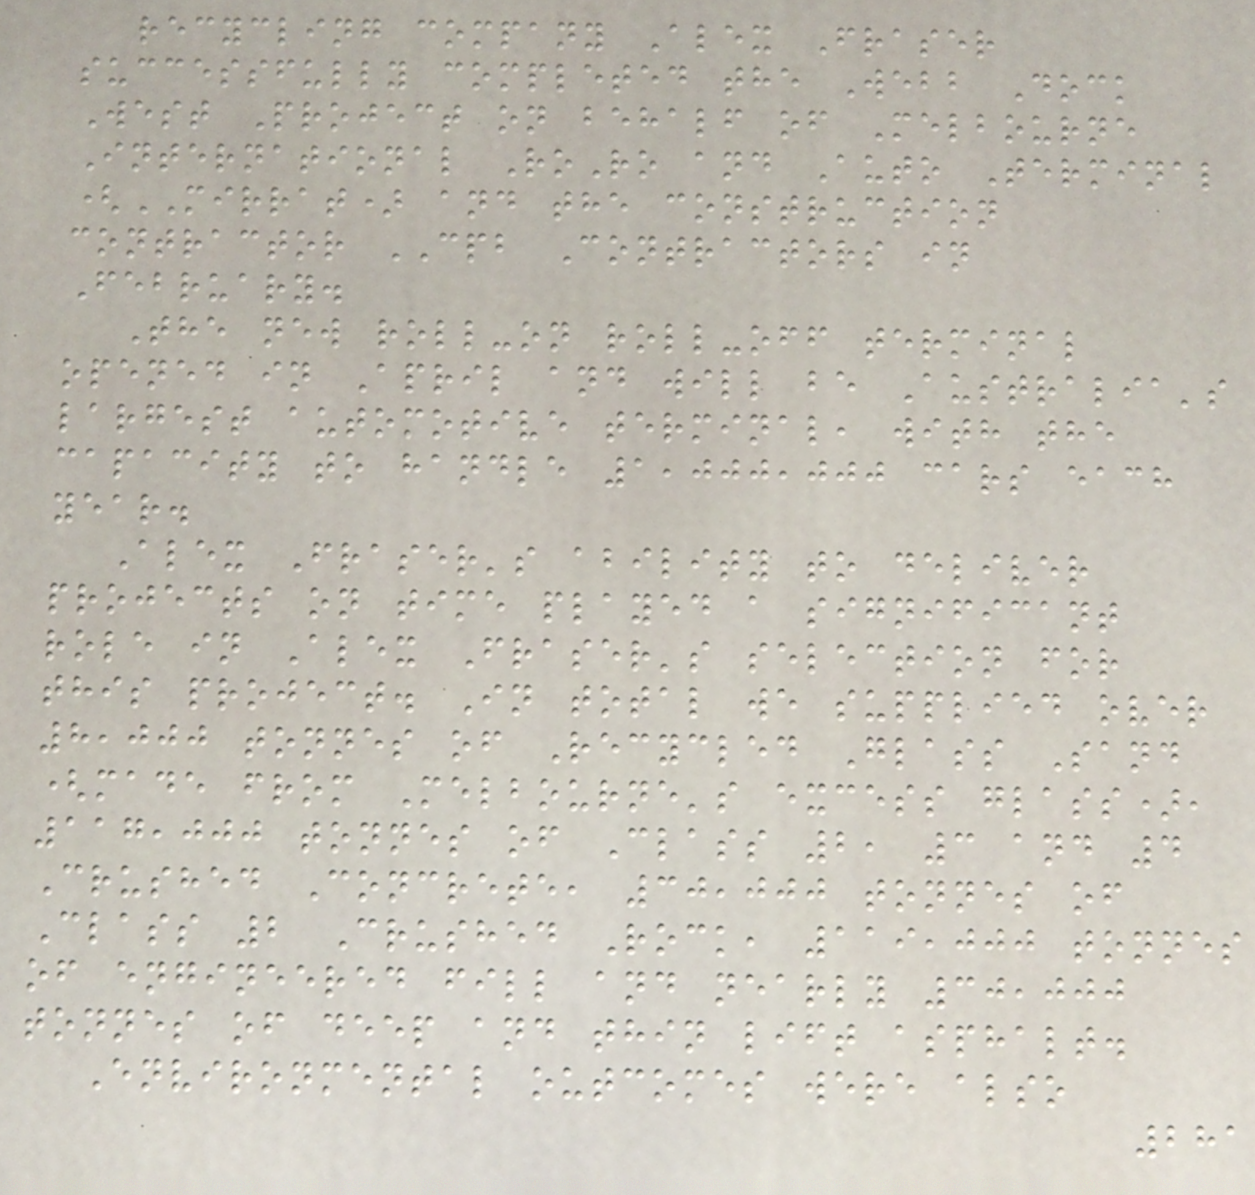recycling company Alex Fraser
successfully completed the Webb Dock
West Project on behalf of Melbourne
International RoRo and Auto Terminal
(MIRRAT) and the construction
contractor CPB Contractors in
February.
The new roll-on roll-off terminal
opened in April and will be Australia's
largest automotive terminal, with the
capacity to handle 1,000,000 cars each
year.
Alex Fraser's ability to deliver
projects on time played a significant
role in Alex Fraser's selection for
this project. In total we supplied over
8,000 tonnes of Recycled Glass Sand
(made from Melbourne's excess glass),
117,000 tonnes of Class 2, 3 and 4
Crushed Concrete, 30,000 tonnes of
Class 2 Crushed Rock, 119,000 tonnes
of engineered fill and nearly 30,000
tonnes of deep and thin lift asphalt.
Environmental outcomes were also
281
